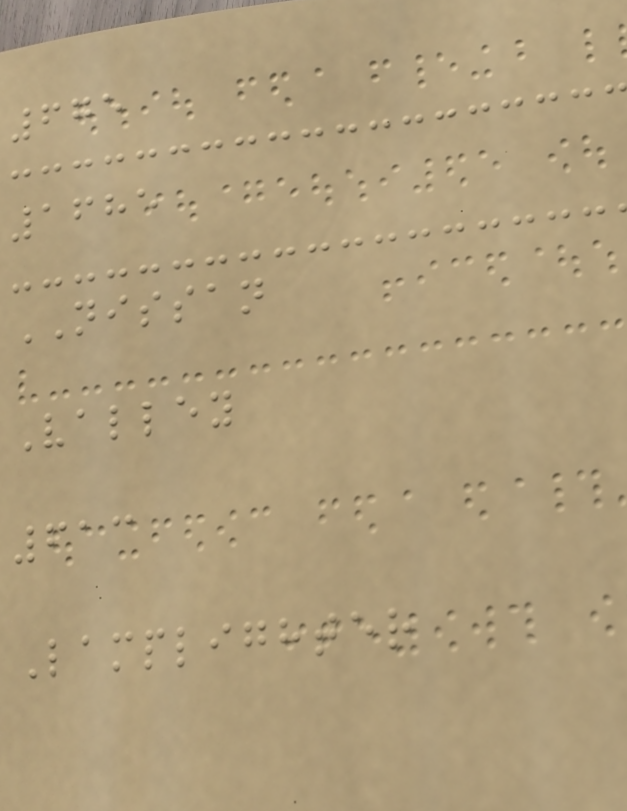675
1685
NISSAN
Valley
613
Lamplighter
